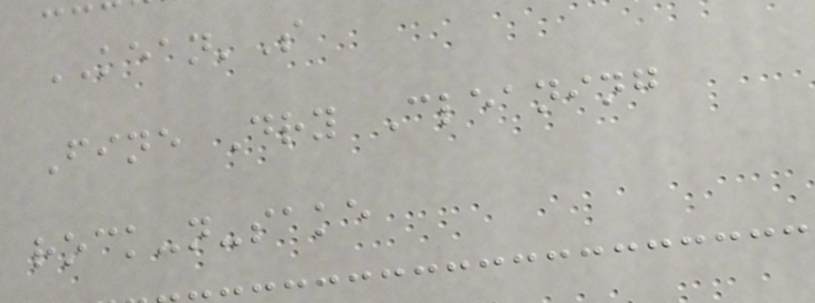KEAN'S
Fine Dry Cleaning
rock-n-sake
